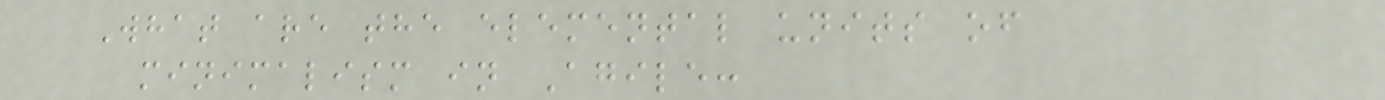What are the elemental units of
minimalism in Agile:
